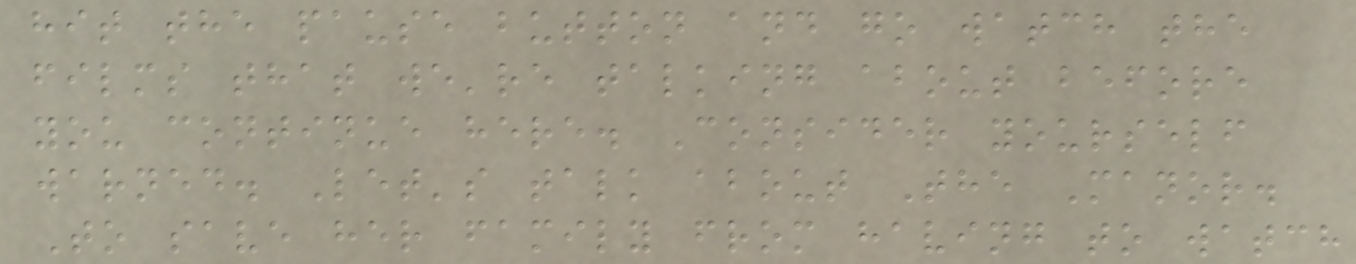hit the pause button and go watch the
films that we're talking about before
you continue here. Consider yourself
warned. Let's talk about The Manor.
To save her family from having to watch
